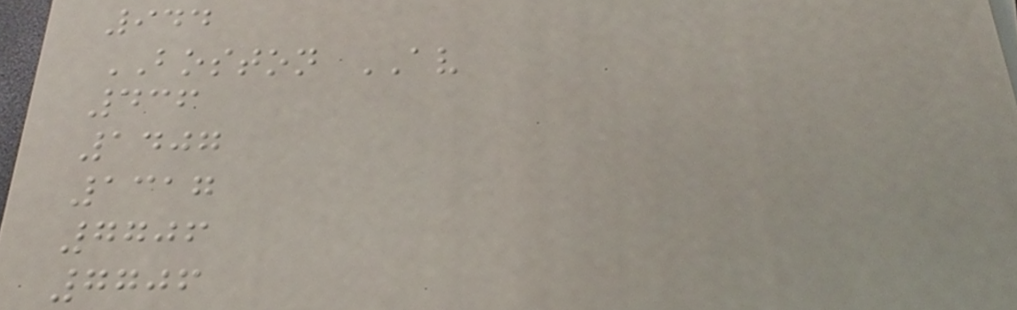944
BOSTON AV
436
1407
1317
7706
7706
